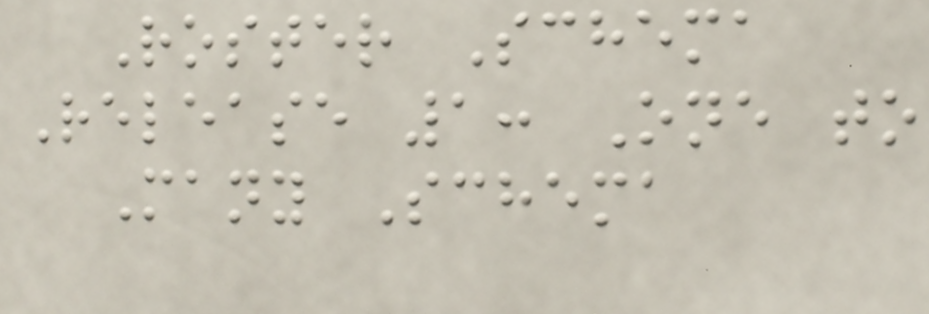Roster Schema
Release 1: One to
Many Schema
